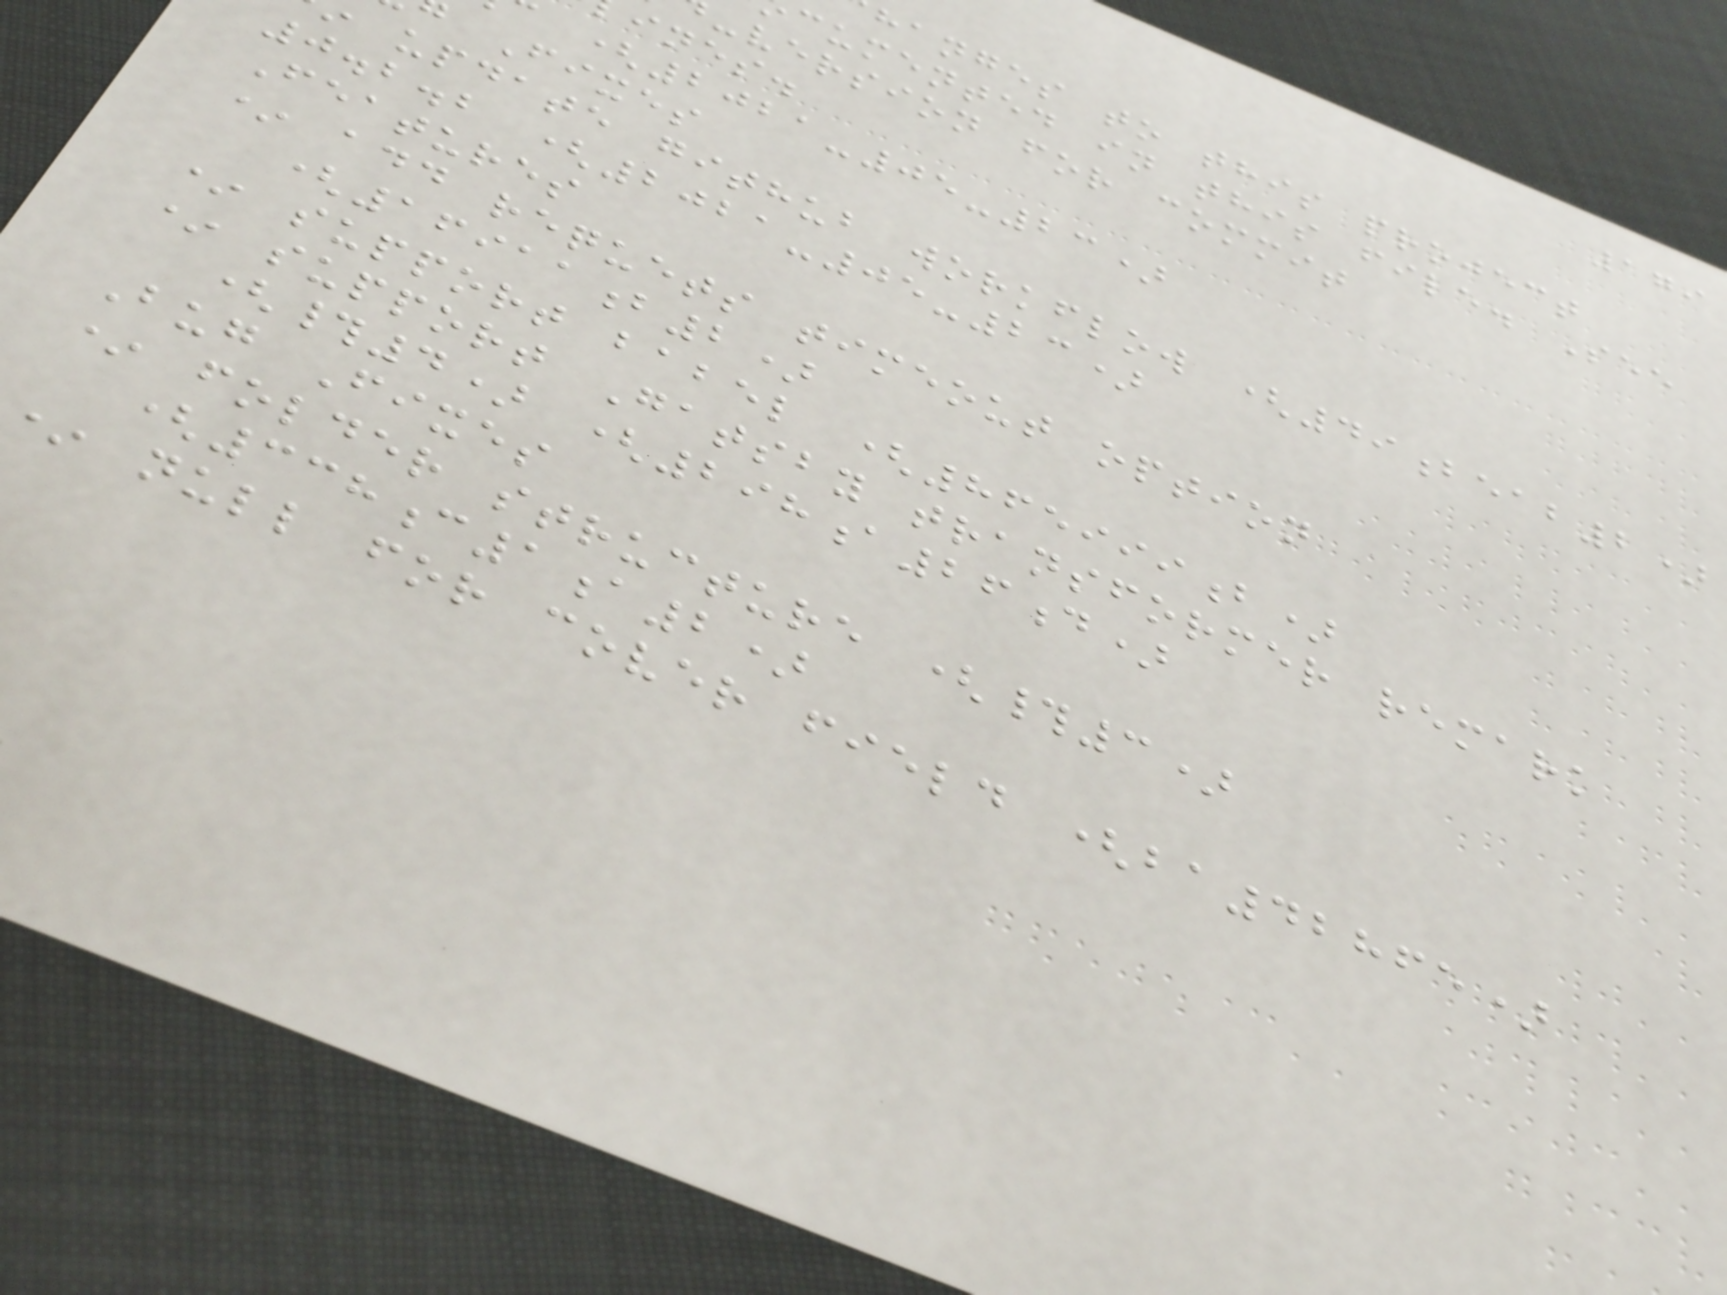179
hanges to this project
cumented in this file. See
-version for commit
ines.
(2021-05-23)
Fixes
update github workflow (49beab2)
0.2.2 (2021-05-23)
Features
* add requets timeout option
(16911b2)
* support babel (865999b)
* support Gatsby transformer remark
(#4) (298a26d)
Bug Fixes
* folder structure (#3)
(338c1a2)
* null for cover field (ba42865)
